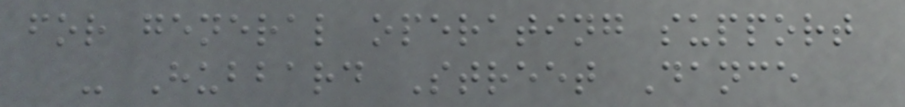for general operating support
- Hubbard Street Dance
